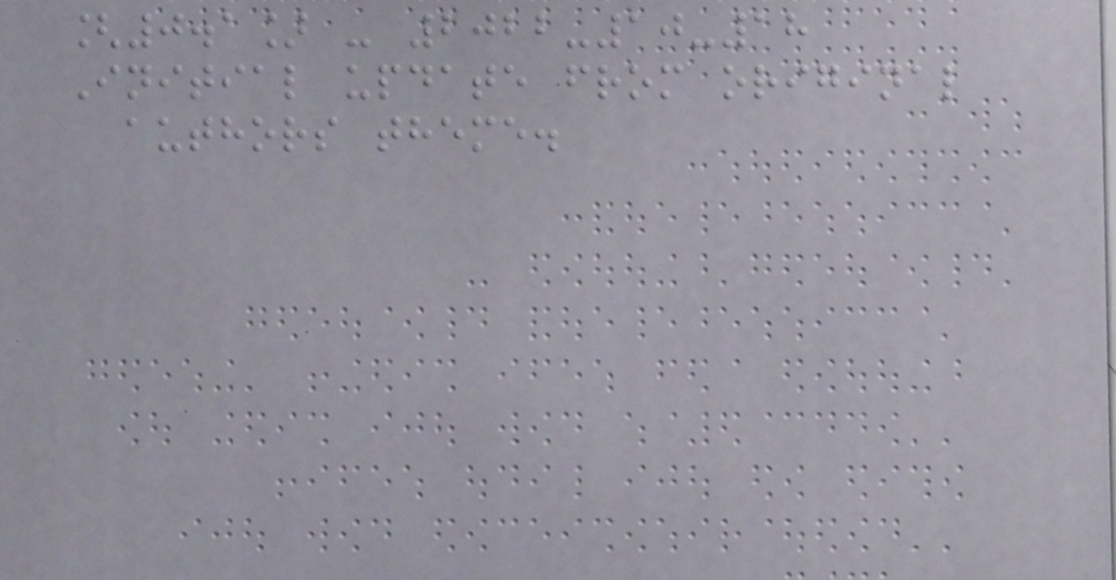[0.1] - 2022-10-18
Initial update from original
authors theme.
